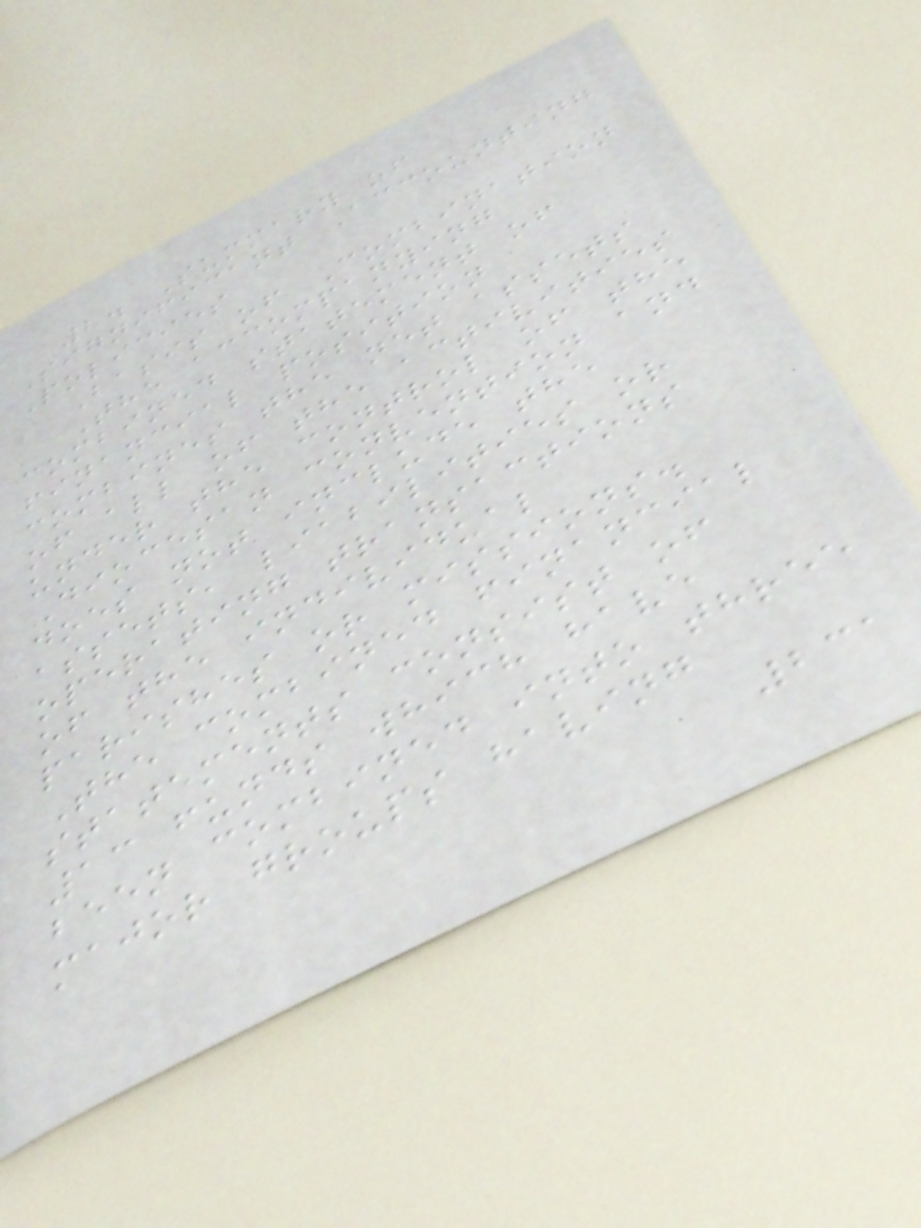2. Summary of
Significant Accounting
Policies
Basis of Combination
The accompanying
combined statement of
financial position
combines the net assets
of all of the activities
under the control of the
Diocesan convention and
does not include the
assets, liabilities or
operating transactions
of the individual
parishes or missions.
The combined financial
statements consist of
13 funds which have
been combined into three
major groups having
231
